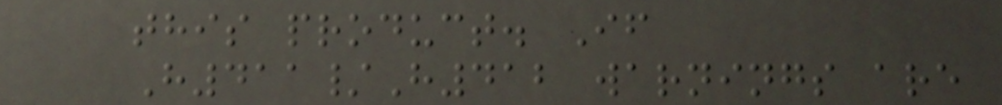this product. If
H411/H412 warnings are
